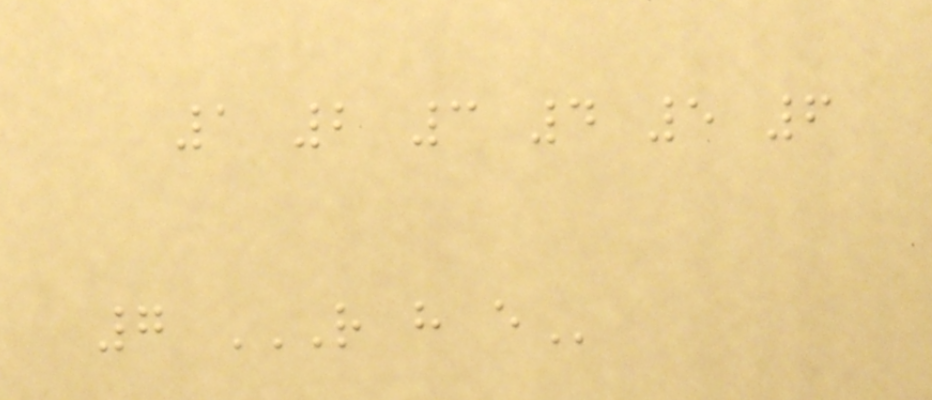1 2 3 4 5 6
7 R H E
